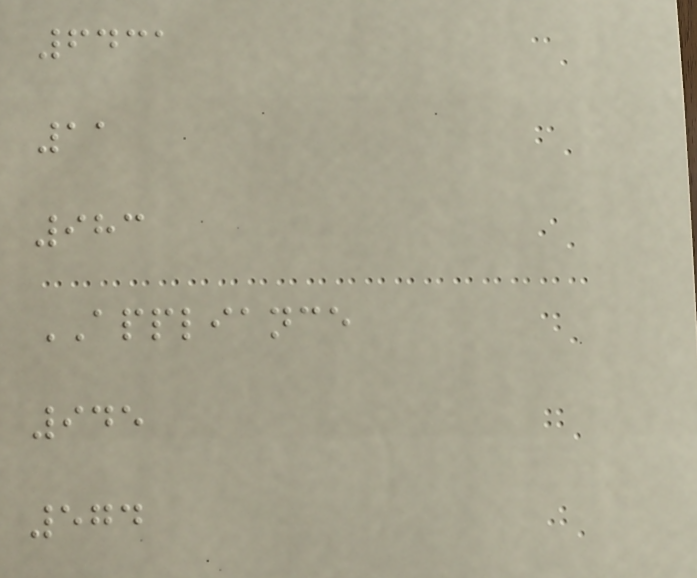6431
11
983
APPLIANCE
945
574
